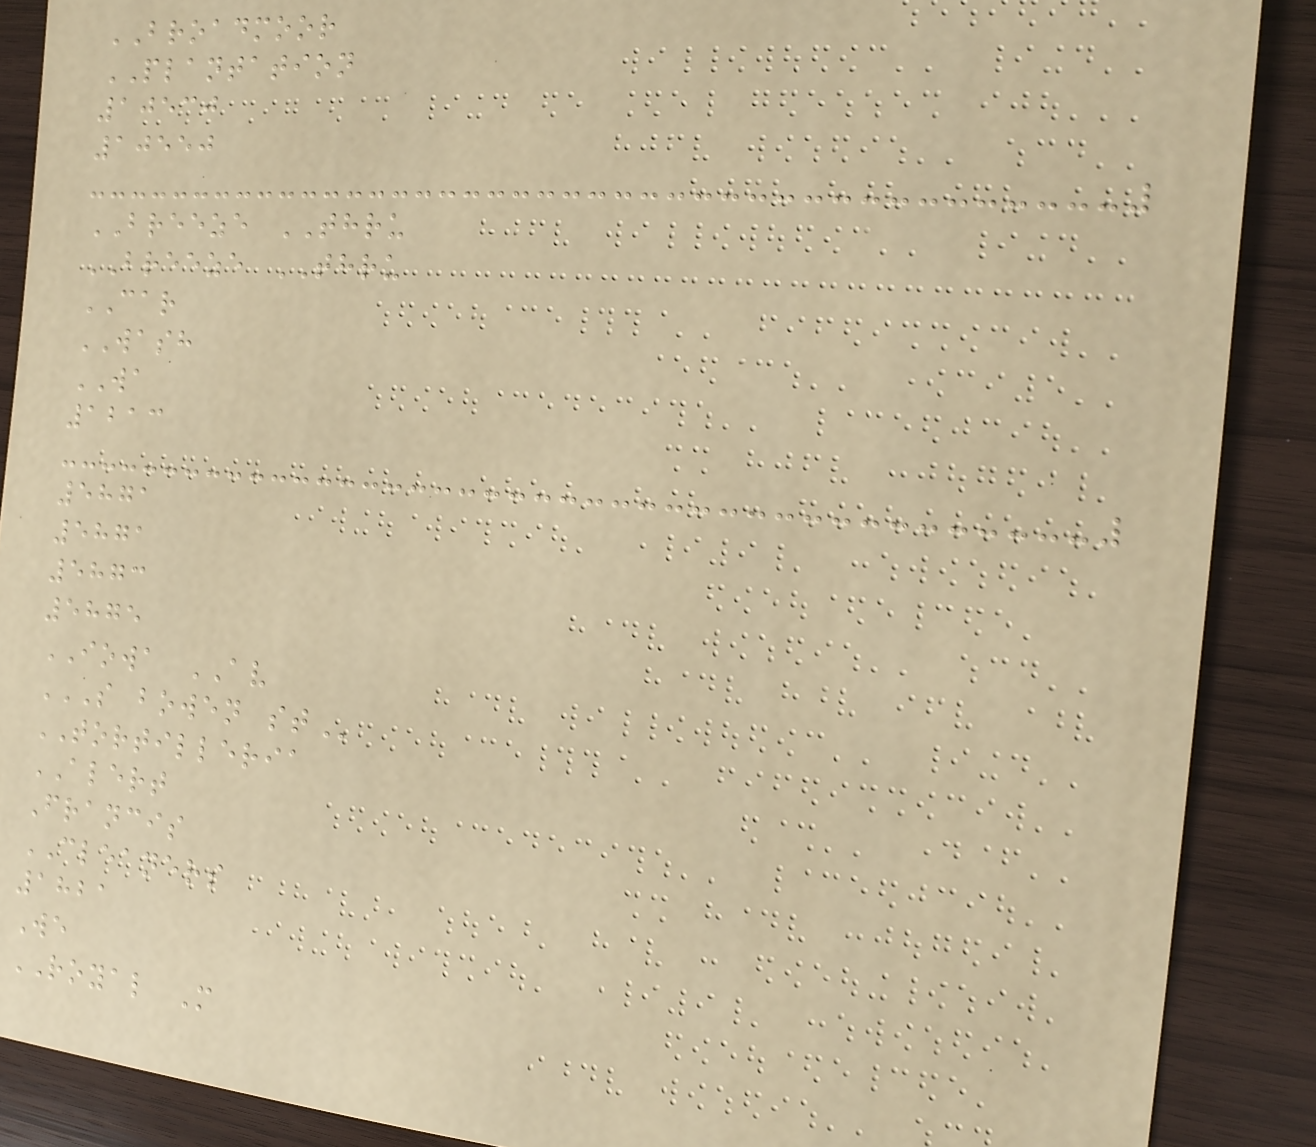BROADMOOR
PLANTATION
10530
10550
BREEZE THRU
BREEZE THRU
CAR
WASH
WA
1213
5871
5871
5873
5875
IOWA AV
S BOWEN ST
TORTILLERIA
ALERT
Francis
CLEANERS
1821
We
ROYAL M
